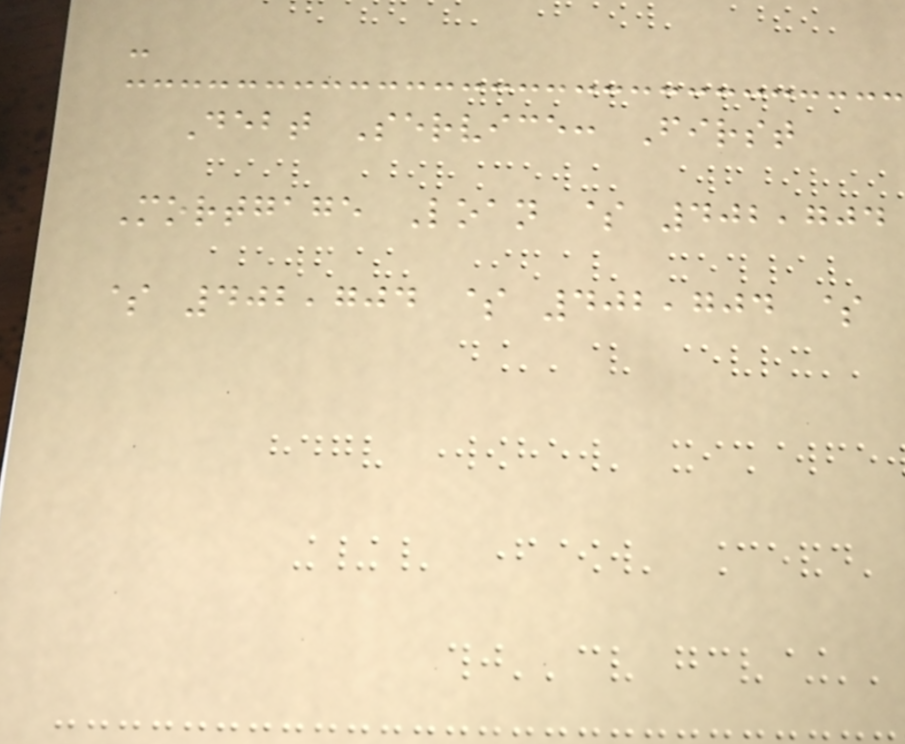-
Debt Service: First
Mortgage Loan $ 402,704
$ 402,704 $ 402,704 $
